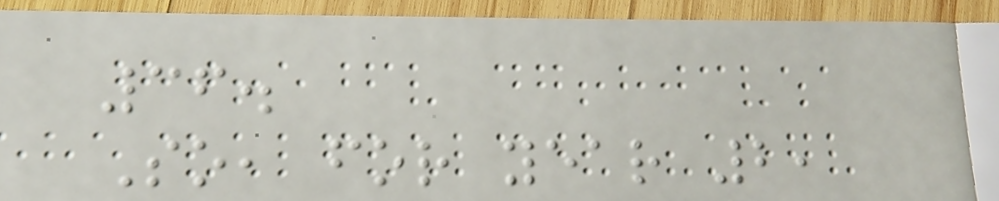36.
So, for year 2,
